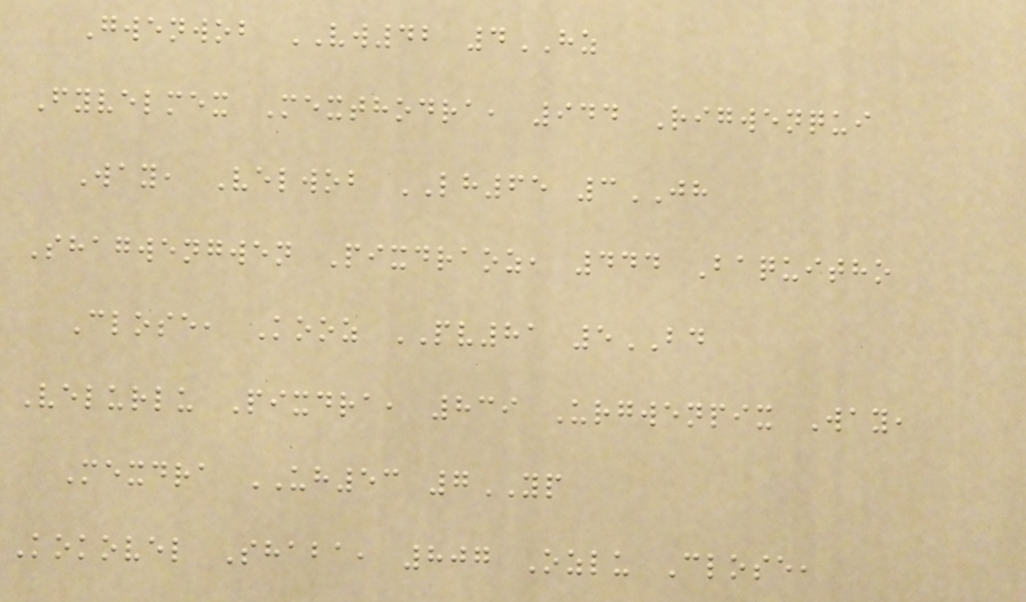Gwenwob VW42 4HZ
Fyvelmex Mexthodra, 944 Rigwenqui
Way, Velwob LH65 3JH
Shagwengwen Pixdraoz, 444 Baquitho
Close, Kooz PV81 5BD
Velurlu Pixdra, 839 Urgwenpix Way,
Mexdra UH53 7YP
Kokovel Shaba, 807 Ozlu Close,
